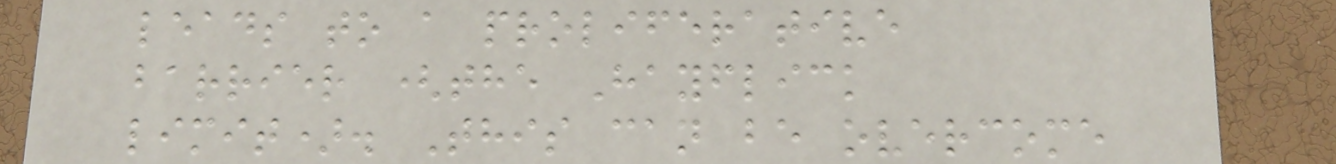leads to a proliferative
barrier (the Hayflick
limit). This can be overcome
